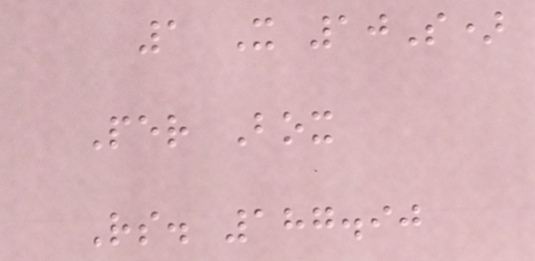1 X 10S)
Per Box
Rs. 187.90
